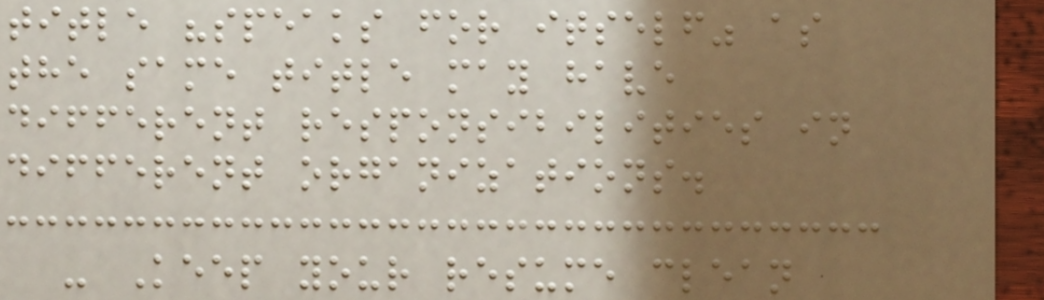title "speaks for itself" as
the same title may have
different responsibilities in
different organizations.
- Keep your resume clean
